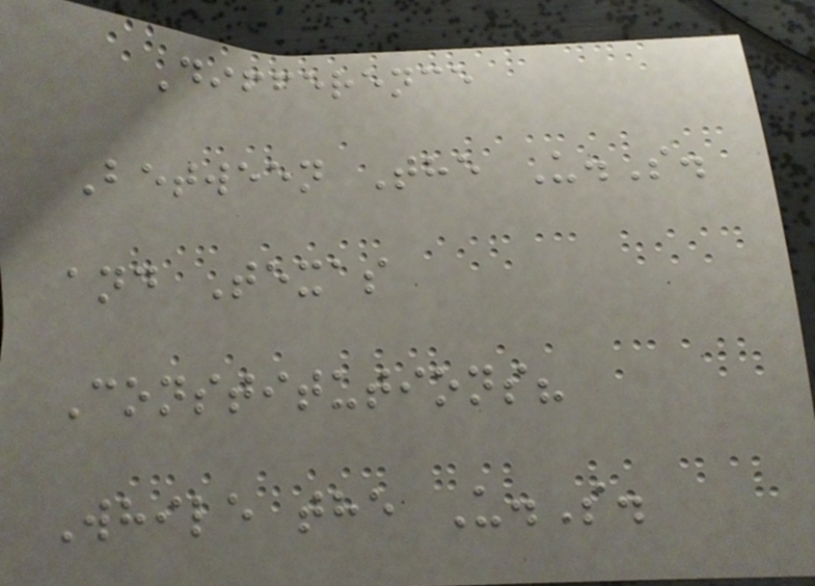Difference
Between The U.S.
and Texas
Constitutions?
While the U.S.
